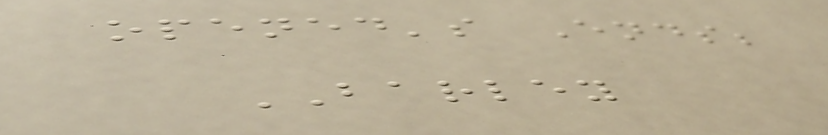opened's Ends;
BARLEY
